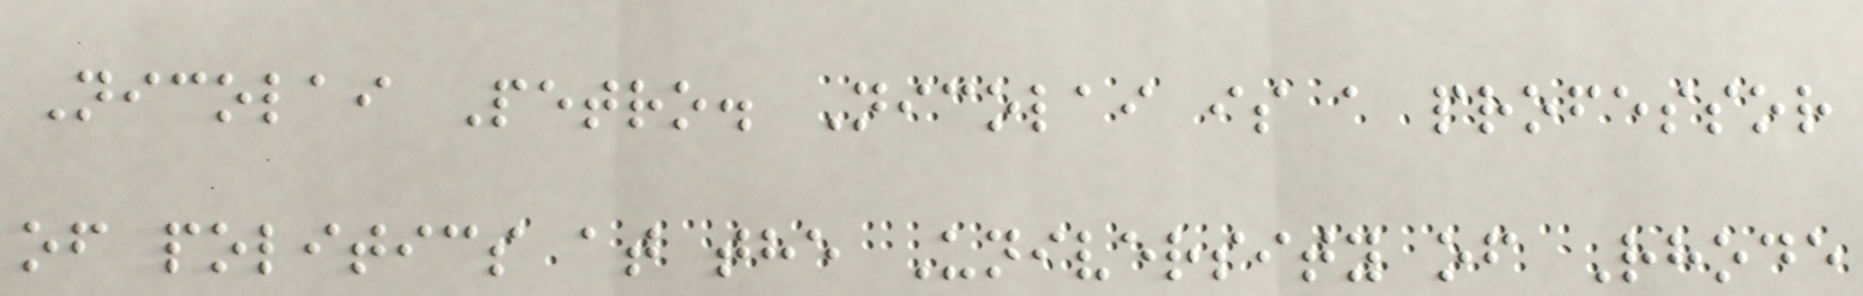Nicolai Petro. Nicolai is a professor
of politics at the University of Rhode
